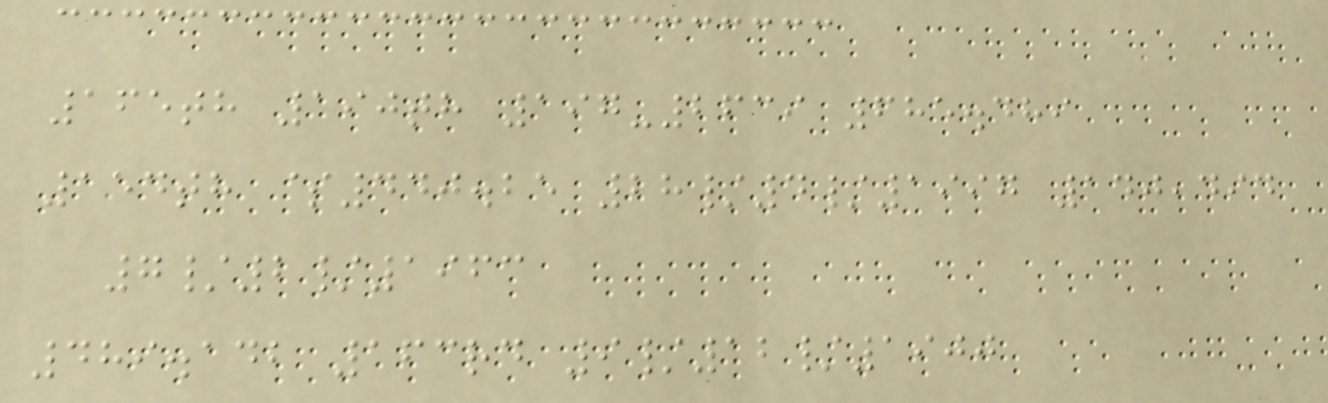165th 190th 197-2639 685.489
154th $440.25 28/4/1997 140,494
7/2/1963
489.142 163rd 9/12/1900
